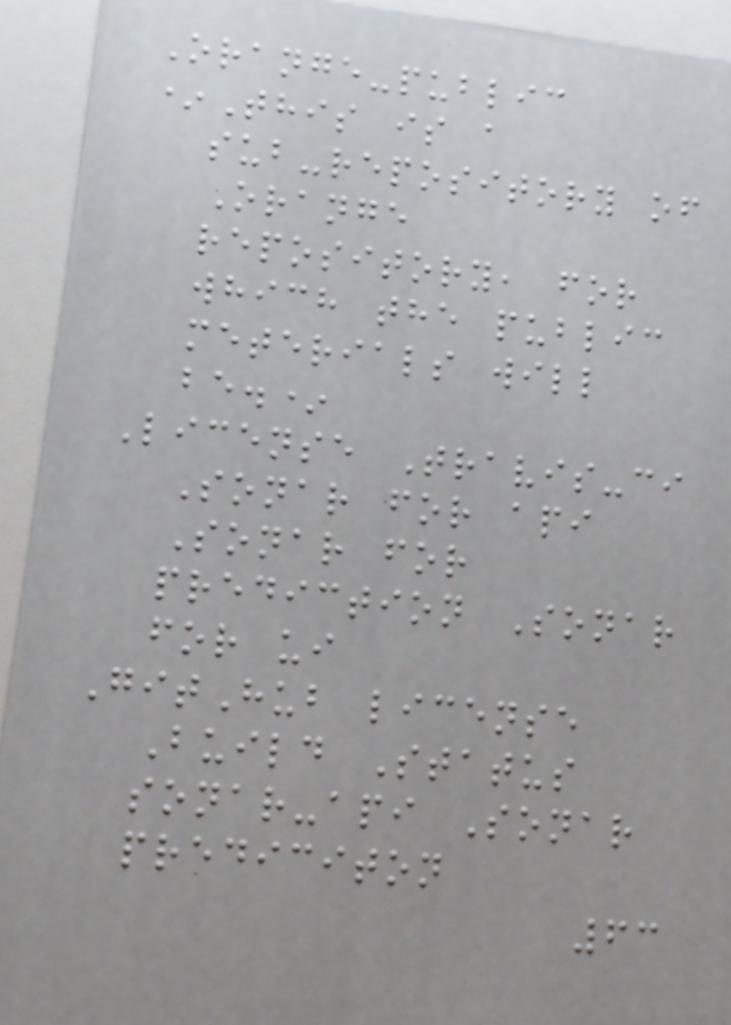Orange-public
*This is a
sub-repository of
Orange
repository, for
which the public
meterials will
be.*
License Travis-ci
Sonar for api
Sonar for
prediction Sonar
for ui
GitHub license
Build Status
sonar-api Sonar
prediciton
63
